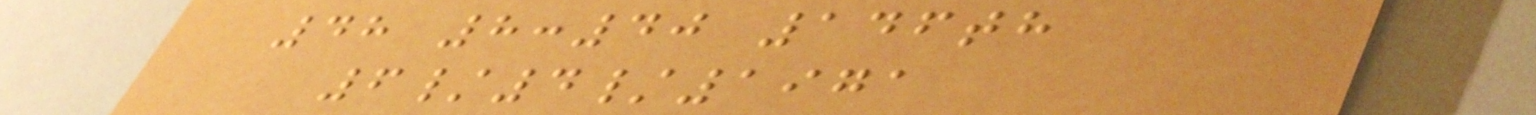48 8:40 146th
6/4/1971
